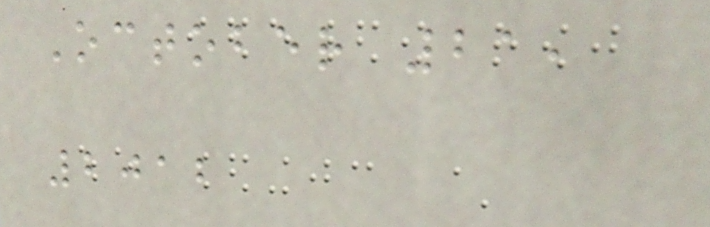October 21,
2012
